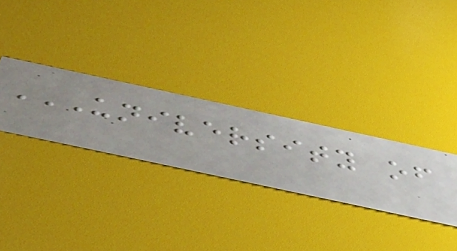UNIVERSITY OF
